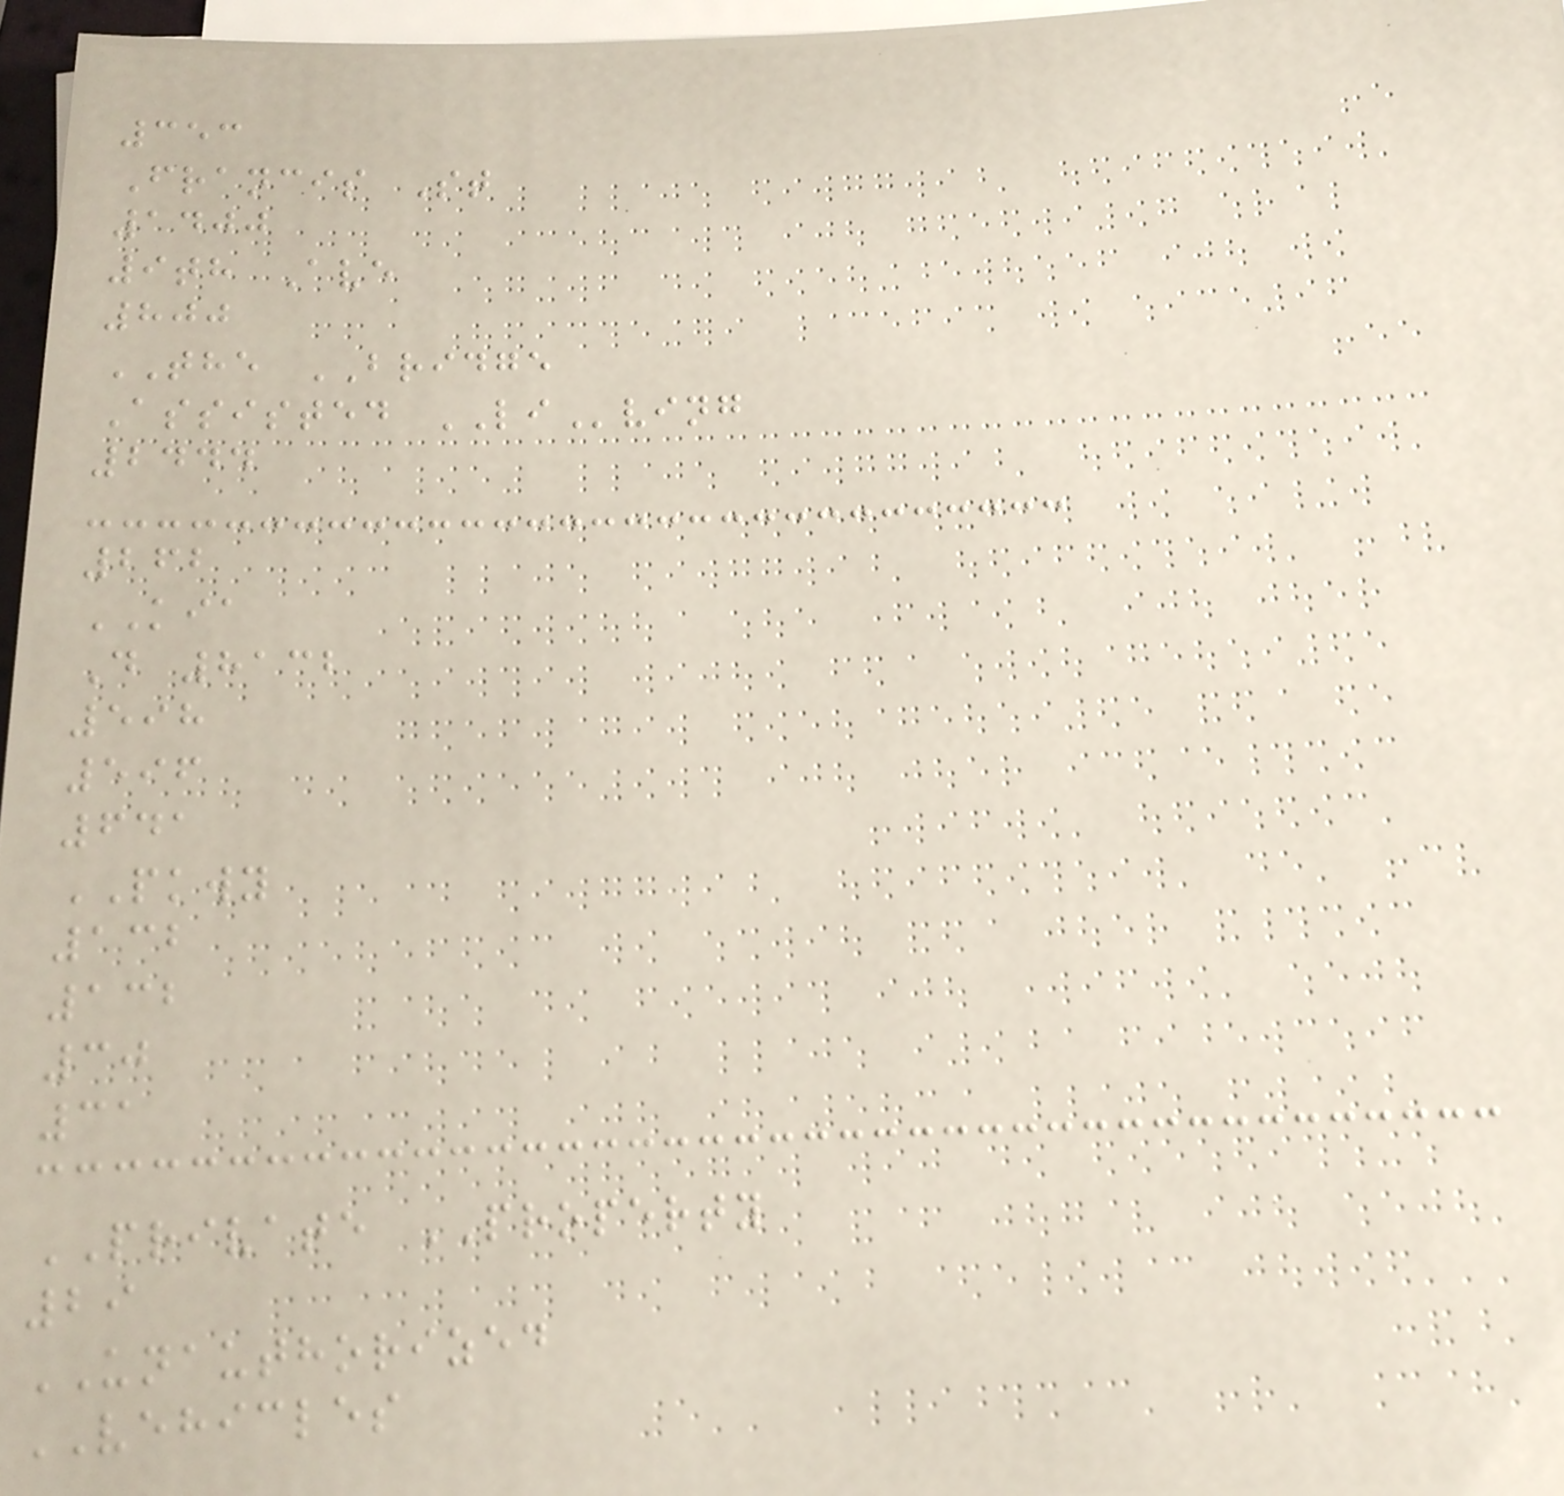353
Francis St
1400
9th Ave
800
THE BRIDGE
Assisted LIving
2444
262
KIA
D 8132
598
596
641
PKWY
132
132
30
31
PRIVATE PROPERTY
29
UNAUTHORIZED
VEHICLES
